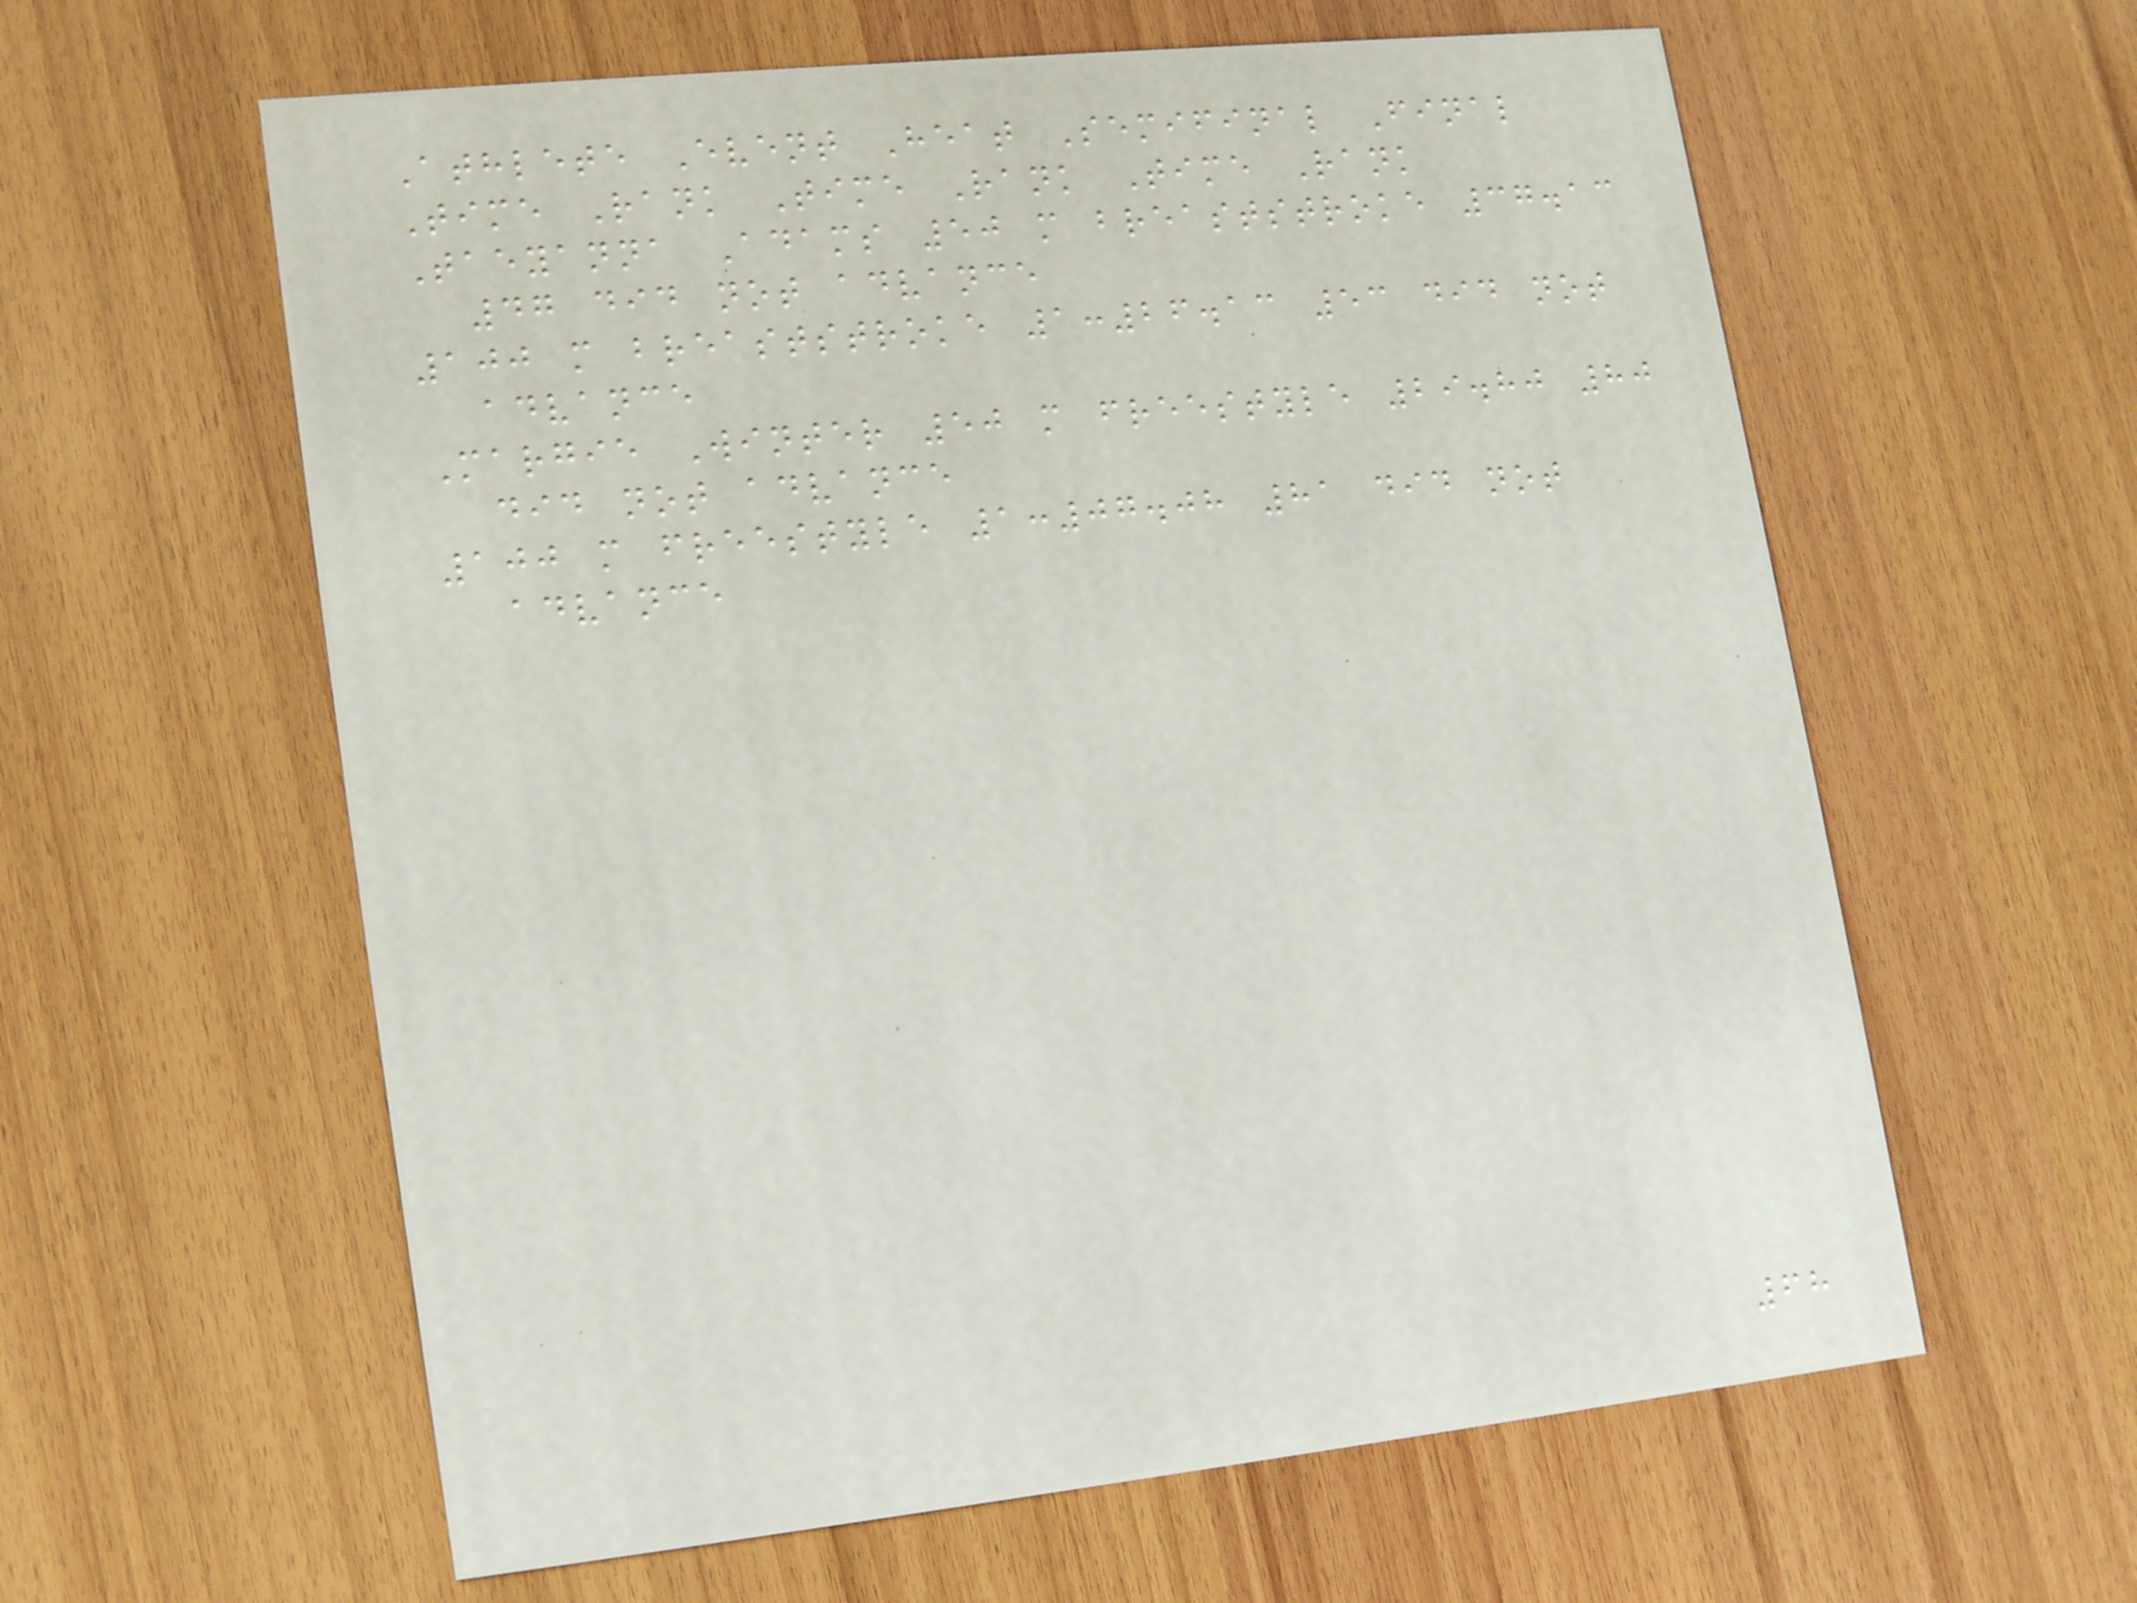Athlete Event Heat Semifinal Final
Time Rank Time Rank Time Rank
Taeyanna Adams 50 m breaststroke 37.13
47 did not advance
100 m breaststroke 1:26.13 53 did not
advance
Margie Winter 50 m freestyle 29.80 80
did not advance
100 m freestyle 1:07.08 81 did not
advance
68
